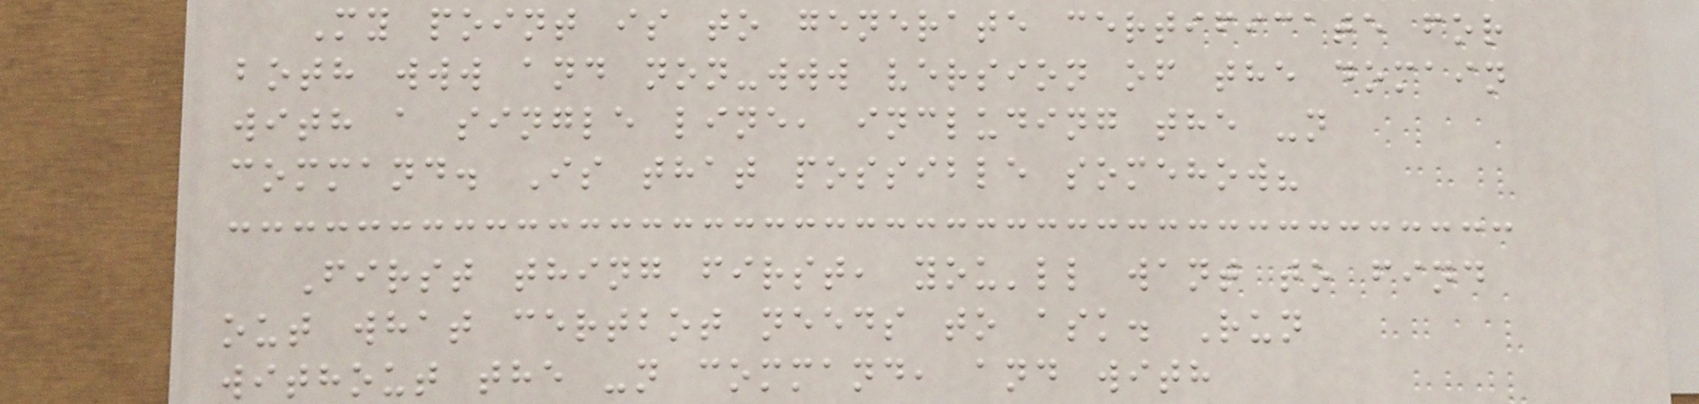My point is to generate certificate for
both www and non-www version of the domain
with a single line, including the -n
command. Is that possible somehow?
First thing first, you'll want to find
out what certbot needs to ask. Run
without the -n command, and with
